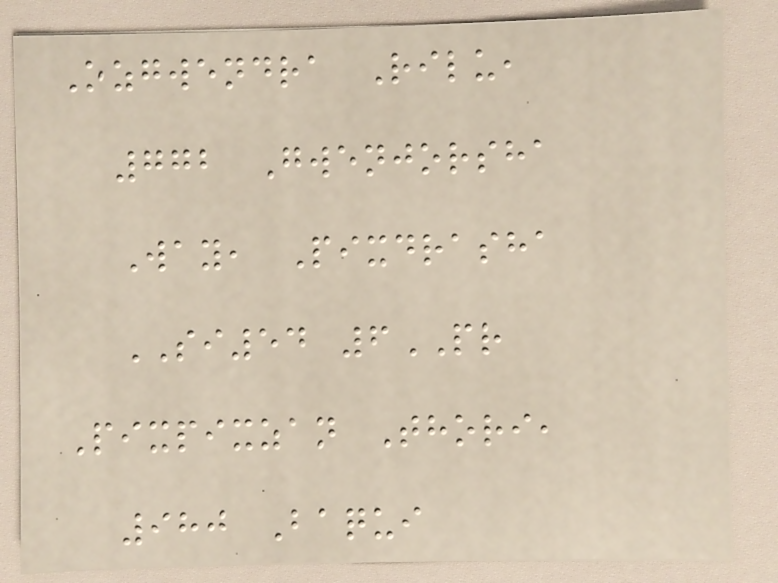Ozgwendra Rilu,
772 Gwenjorsha
Way, Pixdrasha
SI54 6PR
Pixpixzan Thori,
980 Baqui
